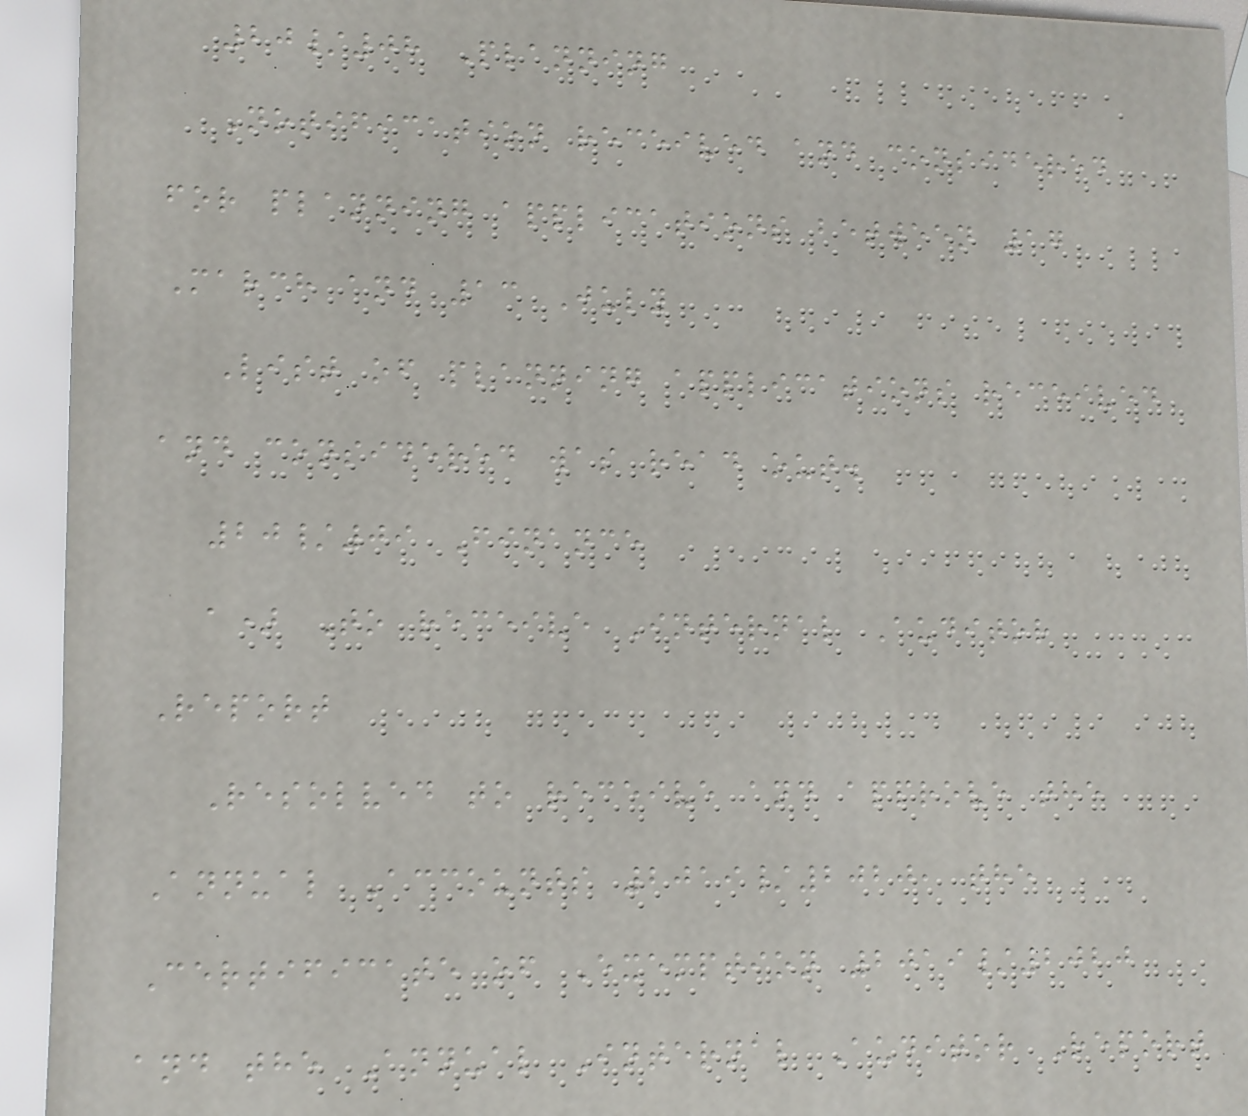20/08 Planning
Notification received and considered
for planning applications between 17
March and 13 July
List of planning applications received
and considered was read out.
20/09 Finance
a) To receive Internal Auditor
Report
Resolved to receive and approve the
Annual Accounts 2019/2020, the
Certificate of Exemption 2019/2020
and the Annual Internal Auditor Report
